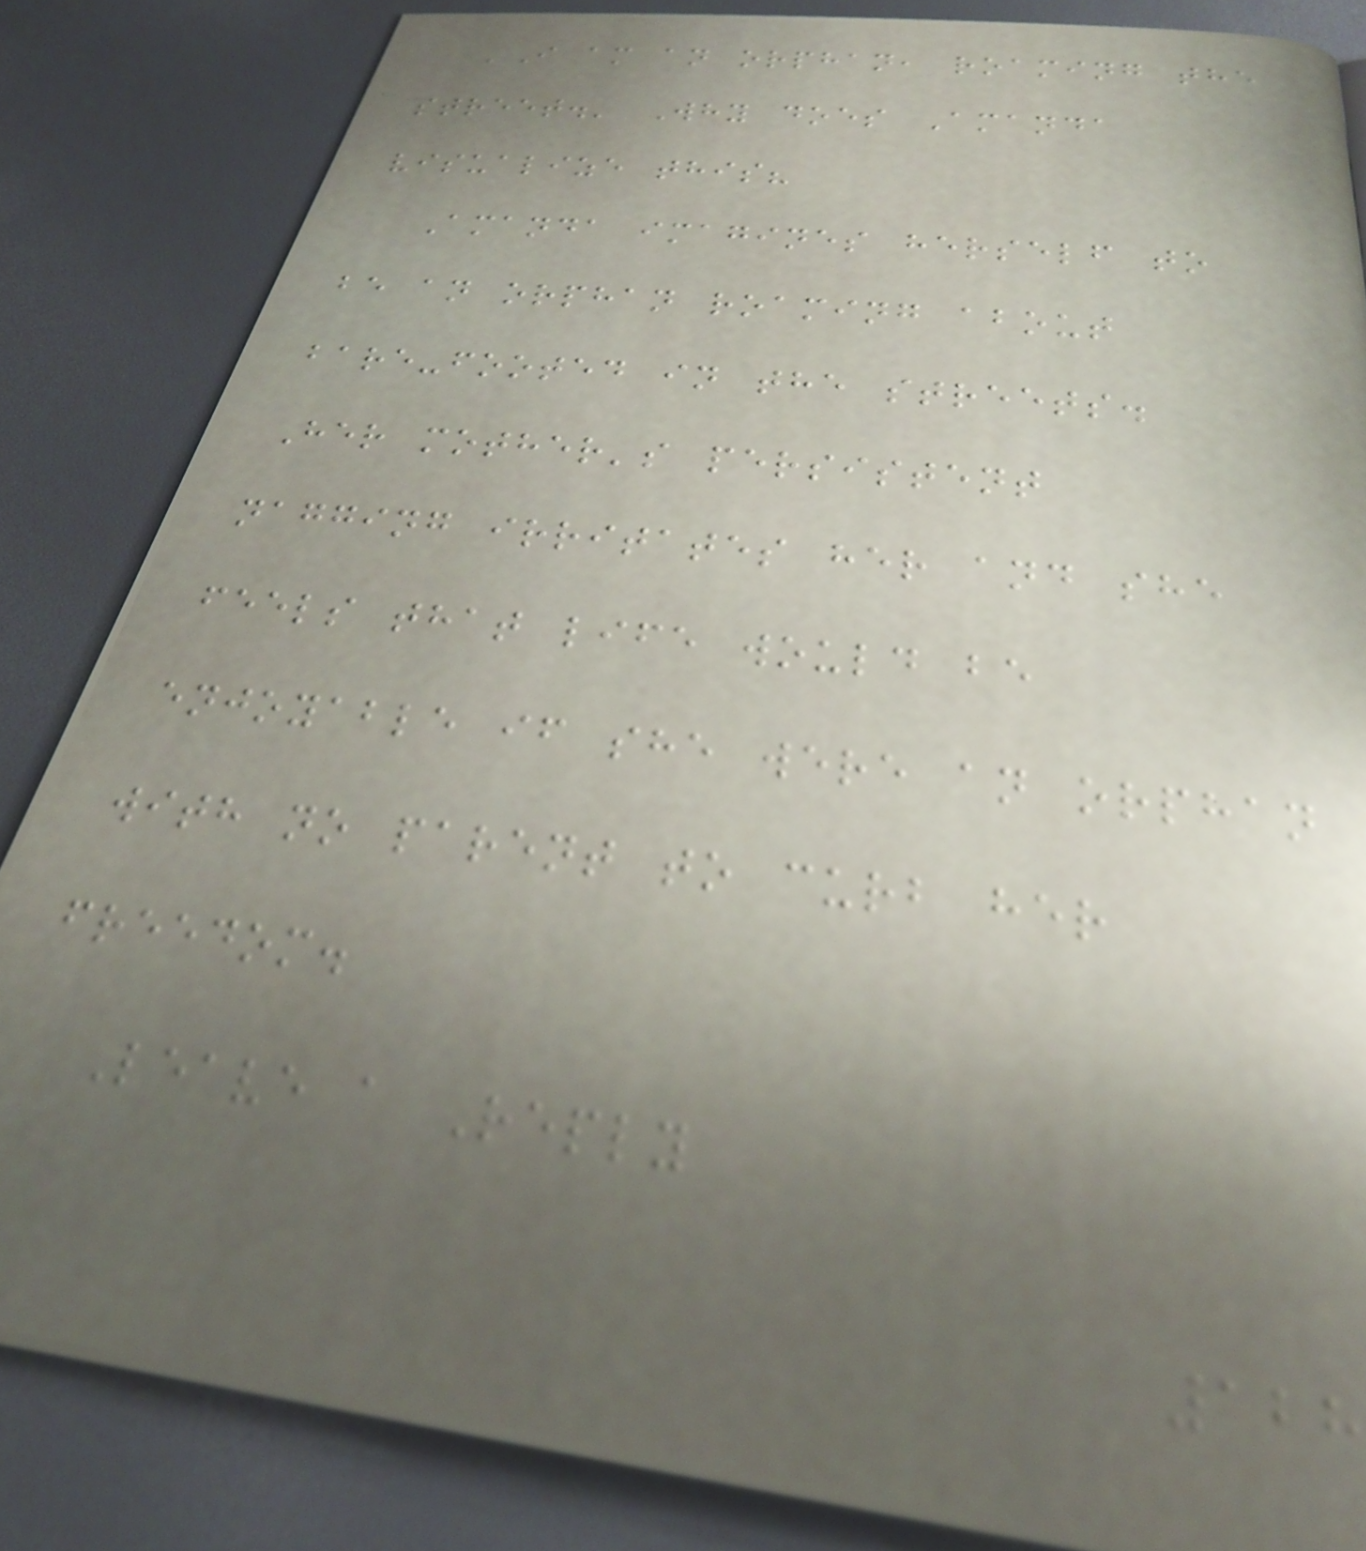'I am an orphan, roaming the
street.' Why does Amanda
visualize this?
Amanda imagines herself to
be an orphan roaming about
bare-footed in the streets.
Her mother's persistent
nagging irritates her and she
feels that life would be
enjoyable if she were an orphan
with no parent to curb her
freedom.
Leave a Reply
128
